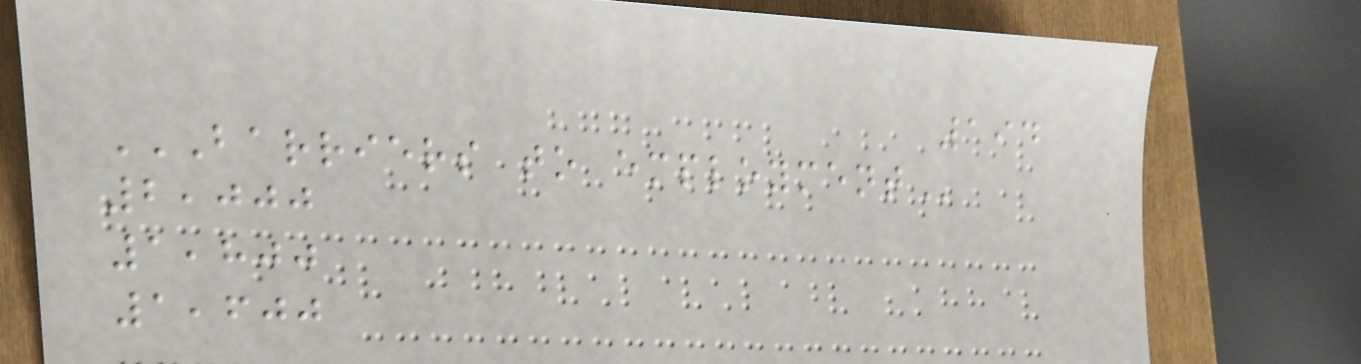194
BARRIERS TO EMPLOYMENT
2,000
1,800
1,600
